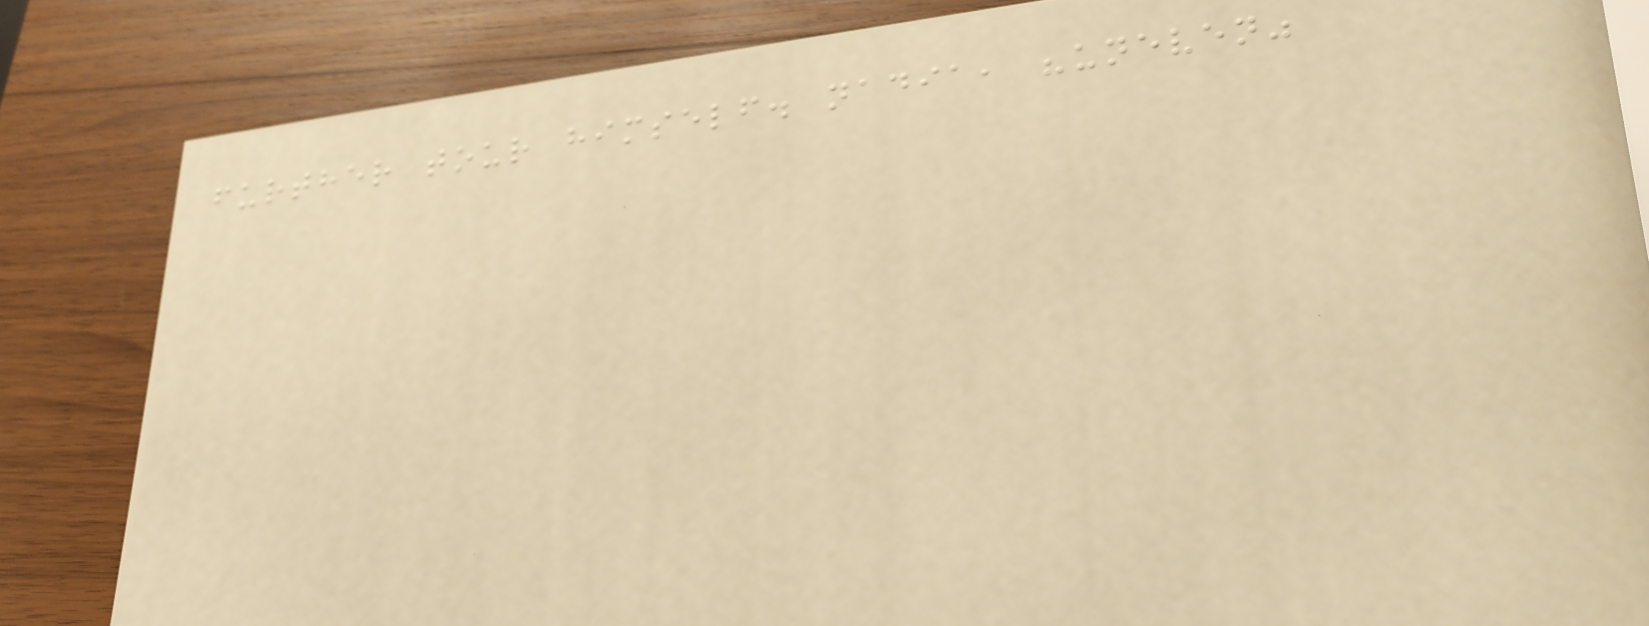further tour himself. nadia, "uneven"
